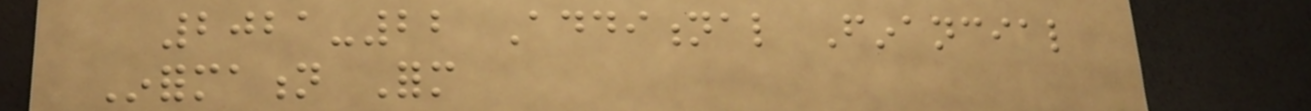2021-22 Additional Financial
Information Form
